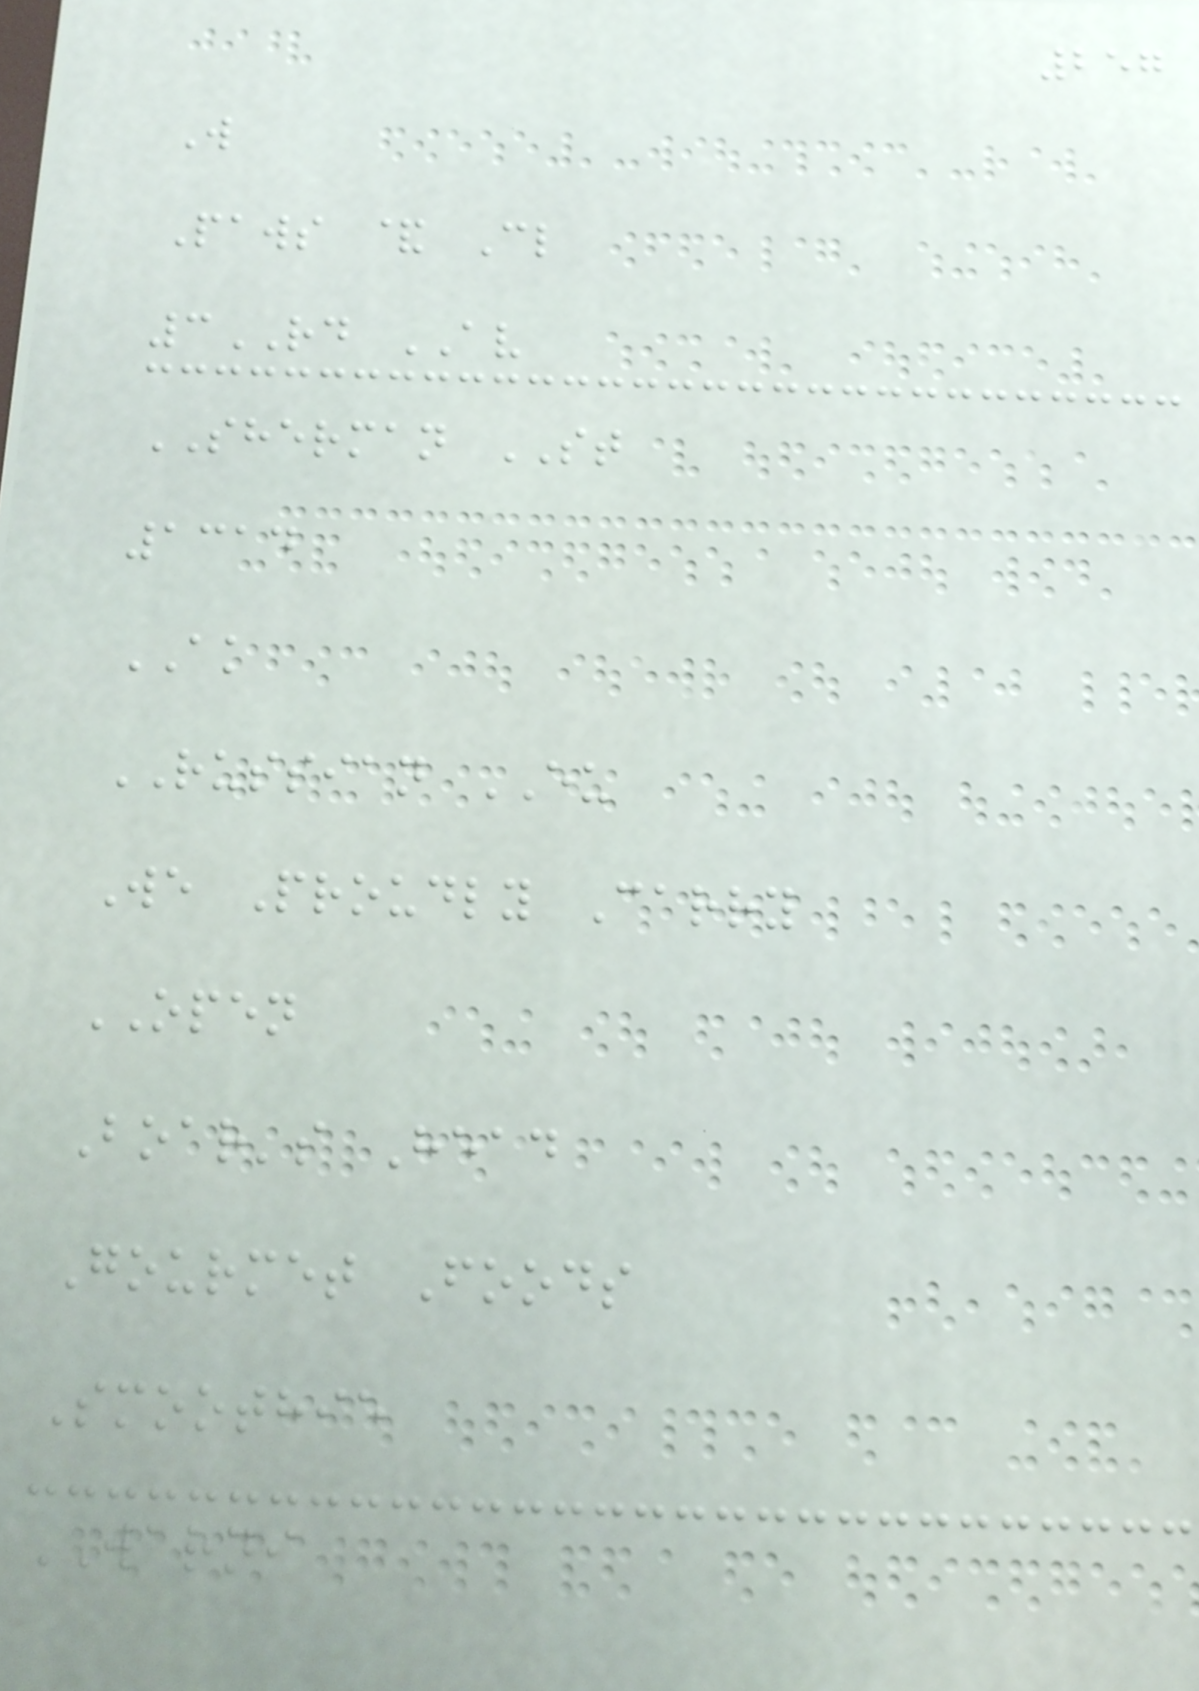257
W
Paws & Cl
3RD AV
SHERMAN ST
1314
AK
RUSSIAN EU
We Proudly Carry
OPEN
Boar's Head
Gourmet Foods
Smoothie
WARNI
